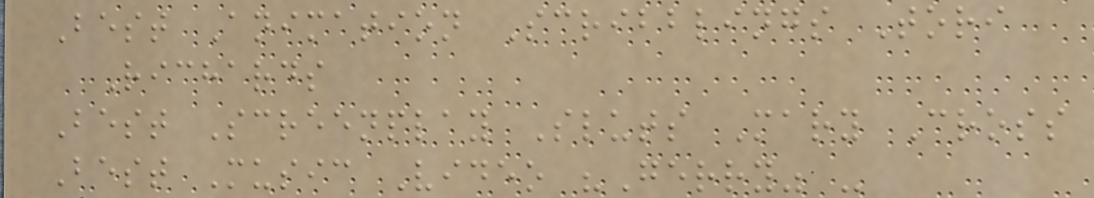Best Animation Scribblings Tori
Richards
Best Screenplay Sluts Mary Cross
Best Music Video "Gerry" -
